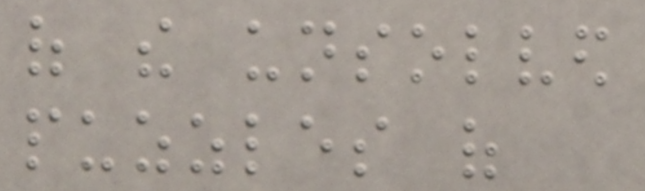of the unsolved
puzzles of
